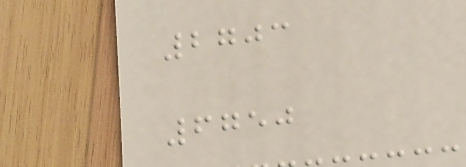2703
6750
